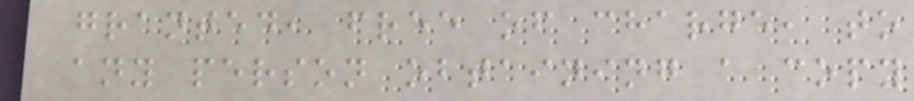granted, free of charge, to
any person obtaining a copy
